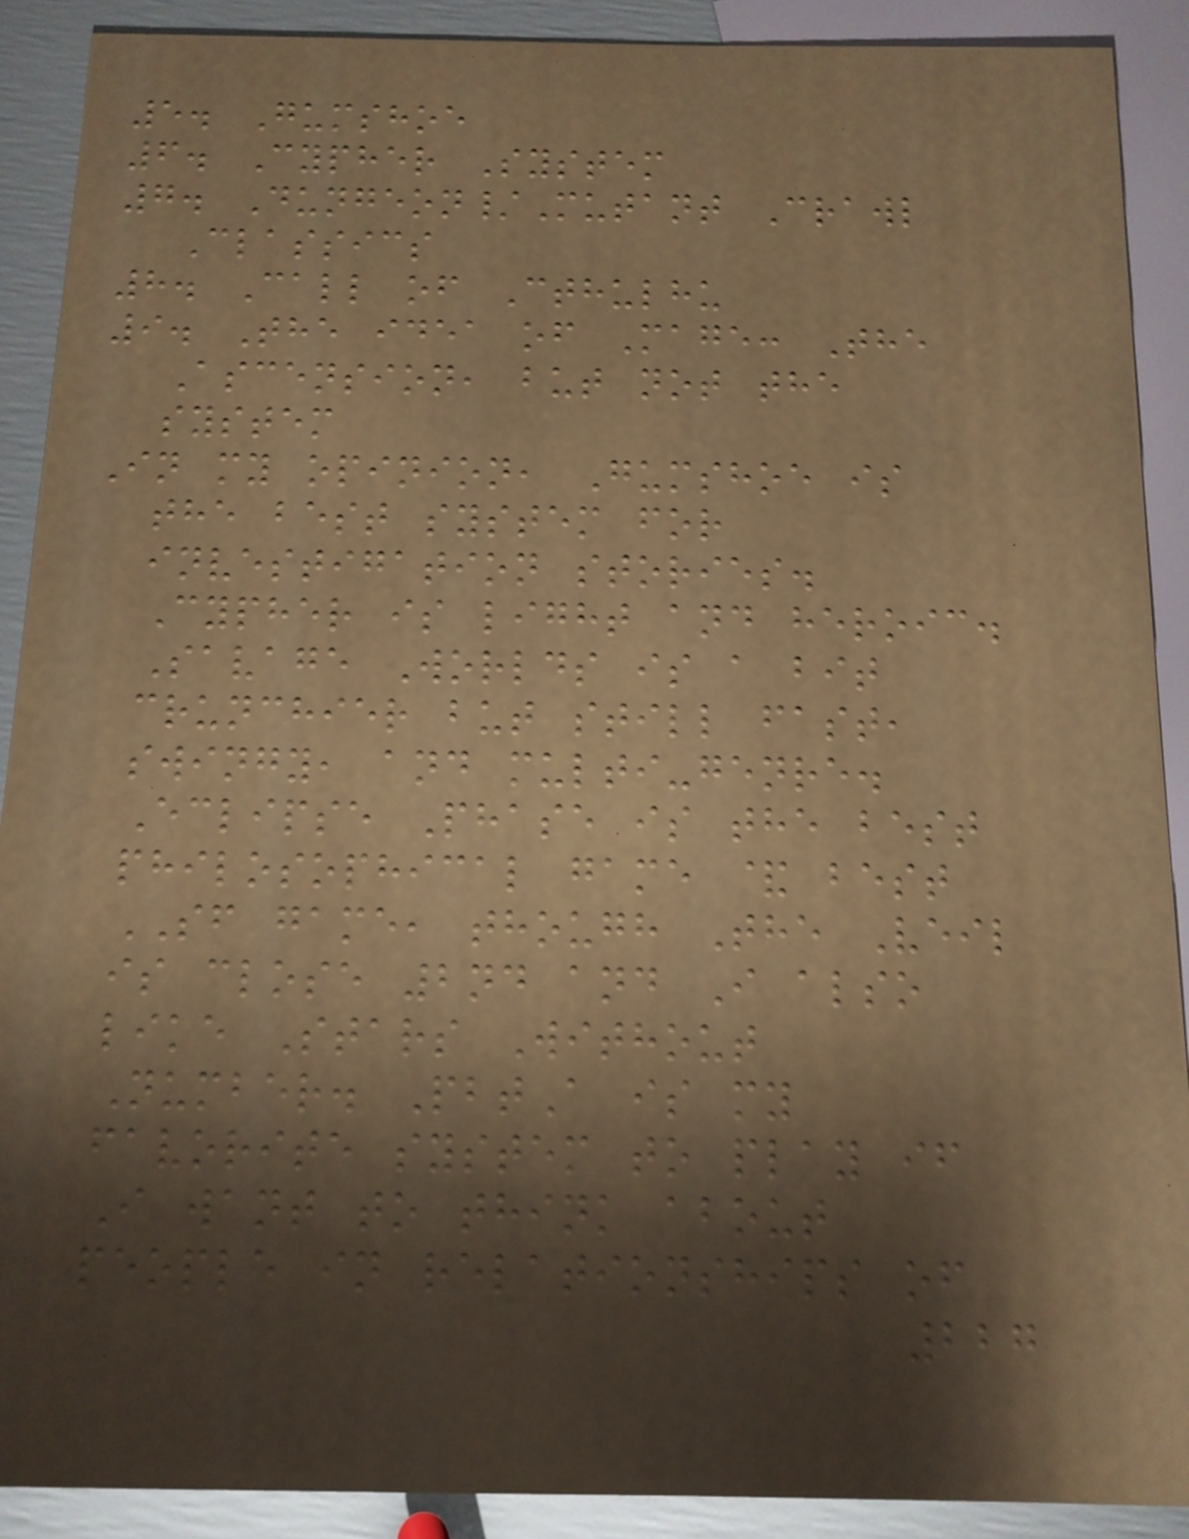5. Gumshoe
6. Cypher System
7. Dungeon/Mutant Crawl
Classics
8. Call of Cthulhu
9. The idea of Mage: The
Ascension, but not the
system
In my opinion, Gumshoe is
the best system for
investigation stories.
Cypher is light and heroic.
Savage Worlds is a bit
crunchier but still fast,
swingy, and multi-genre.
Eclipse Phase is the best
philosophical game & best
SF game, though The Veil
is close 2nd and I also
like Stars Without
Number. PbtA is my
favorite system to play if
I want to think about
people in relationships of
227
